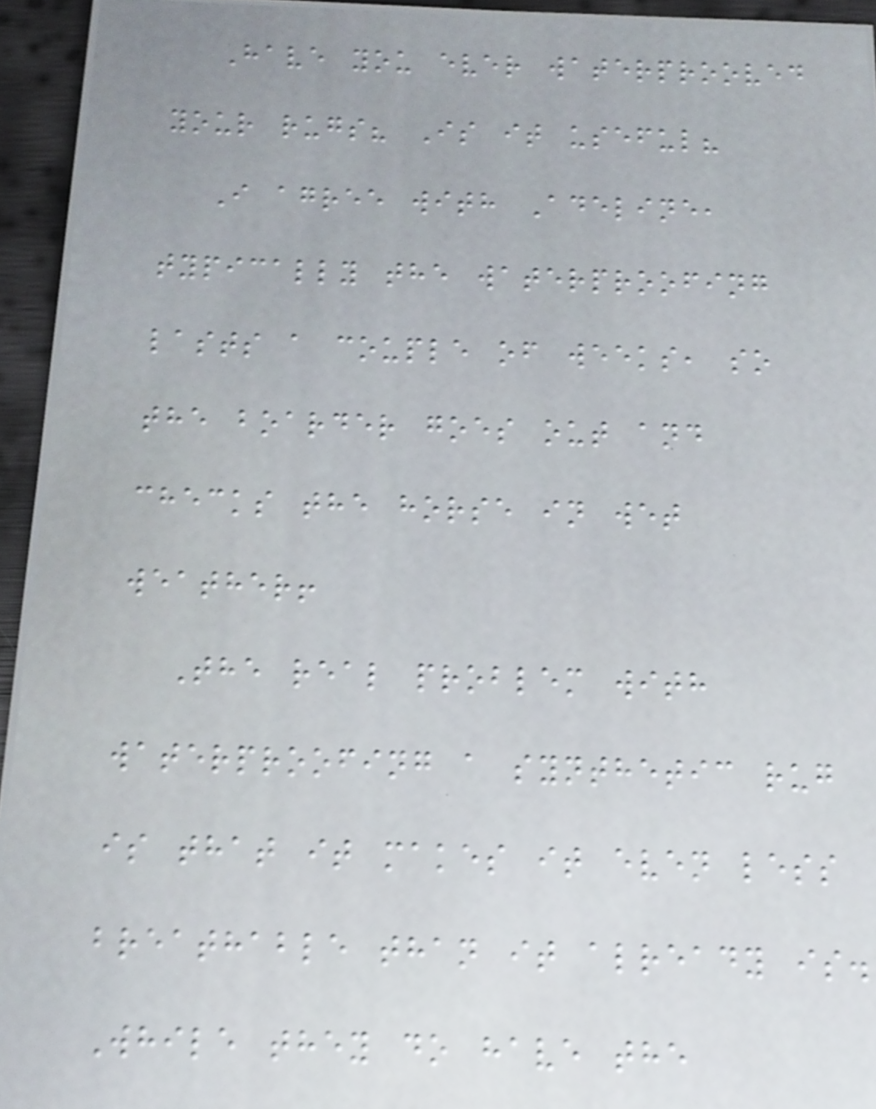Have you ever waterprooved
your rugs? Is it useful?
I agree with Adeline,
typically the waterproofing
lasts a couple of weeks, so
the boarder goes out and
checks the horse in wet
weather!
The real problem with
waterproofing a synthetic rug
is that it makes it even less
breathable than it already is.
While they do have the
